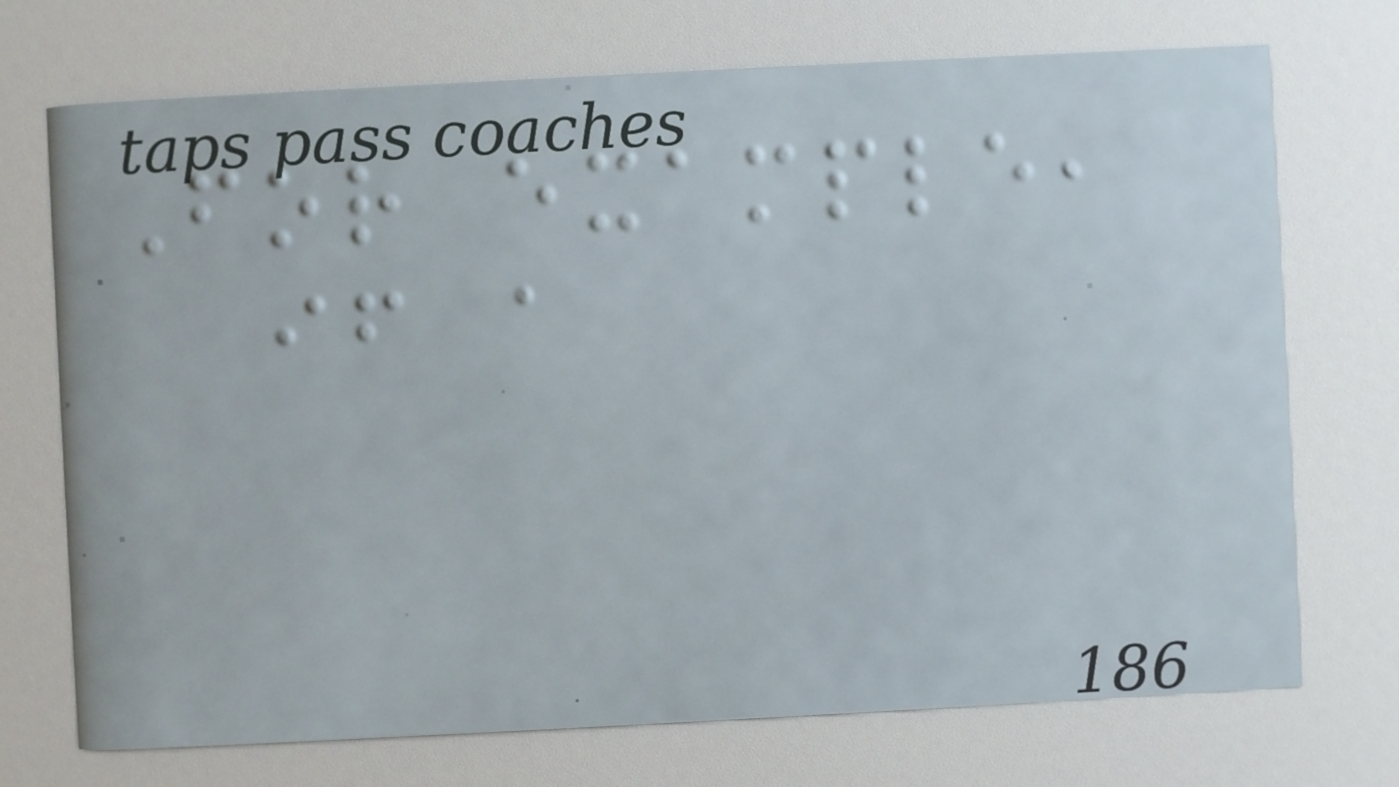For example,
if a
